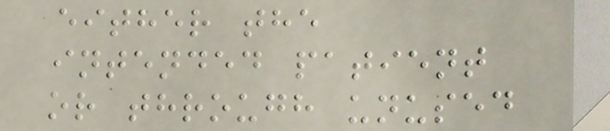either the
intended patient
or through unused
